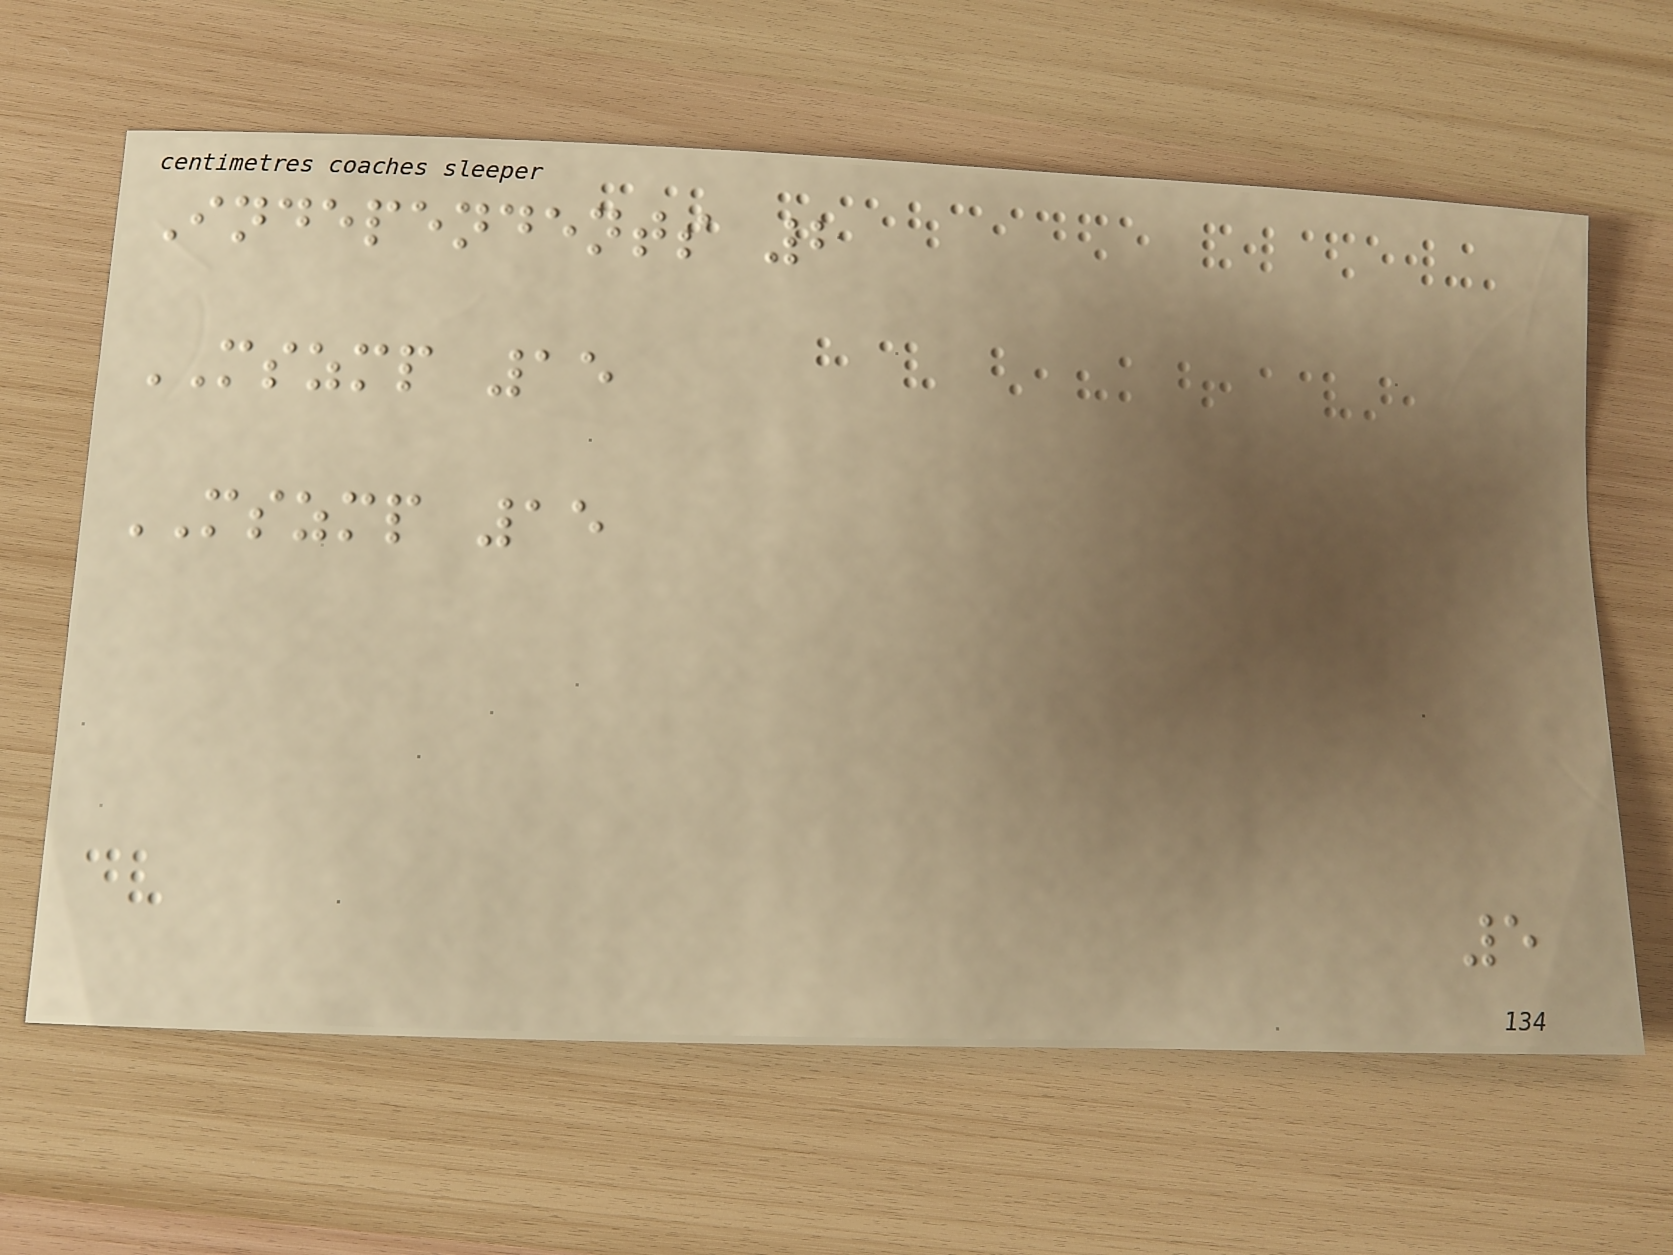Independents 2
MSZMP 15
MSZMP 15
5
